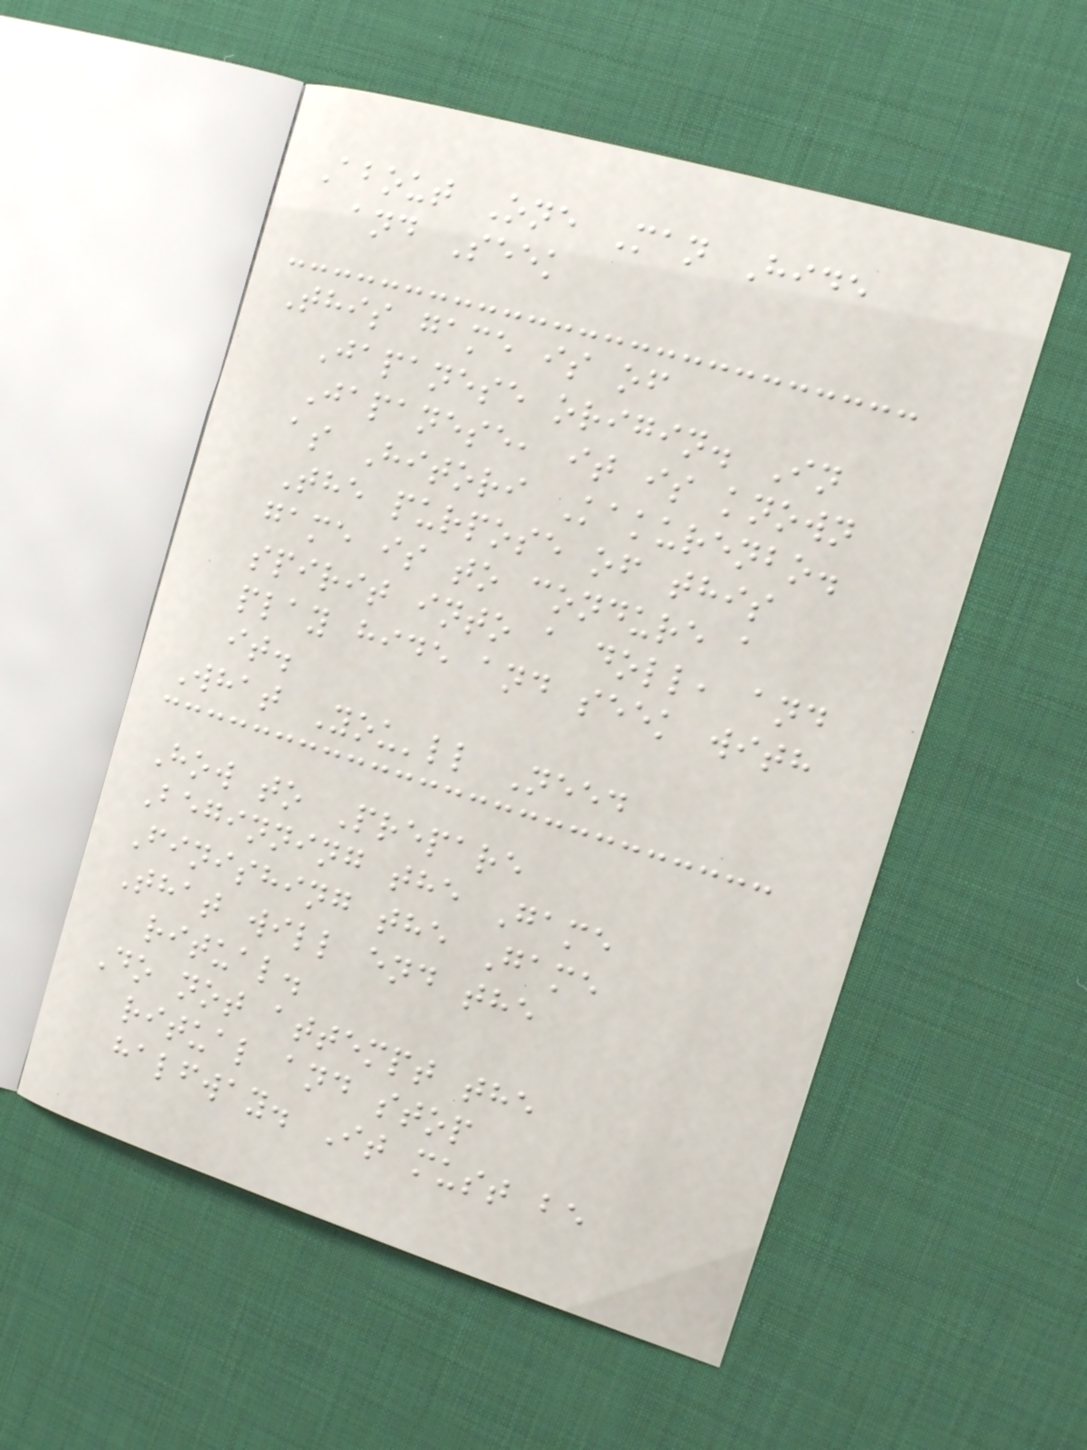About One Man Hide
and Seek
This game is of
Japanese origin. In
Japanese, it is known
as Hitori Kakurenbo.
The purpose of this
game is to condure a
spirit into a doll, and
play hide and seek with
it.
What You'll Need
How to Prepare
Beginning the Game
Finishing the Game
That will end the
ritual.
Do not attempt the
ritual and stop
halfway. It must be
